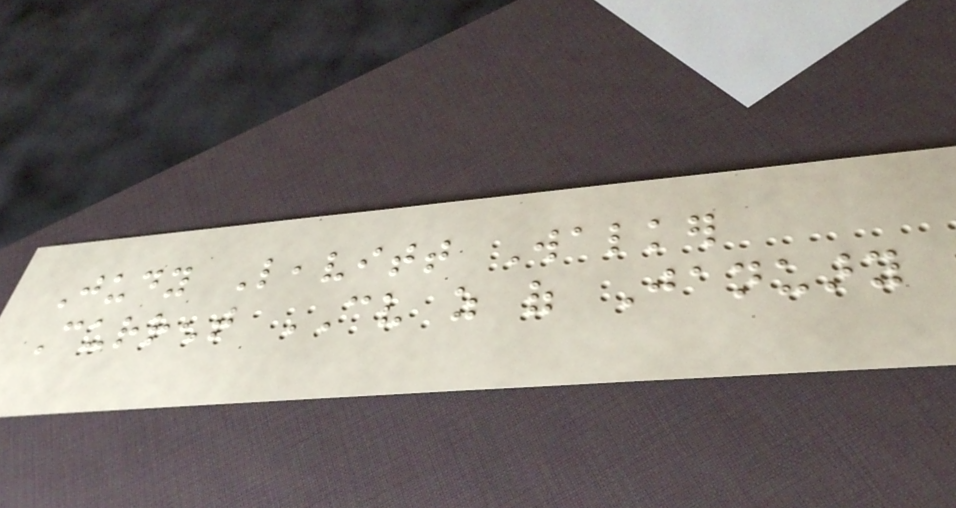Judy Leavitt Walker
Current CV as of January
